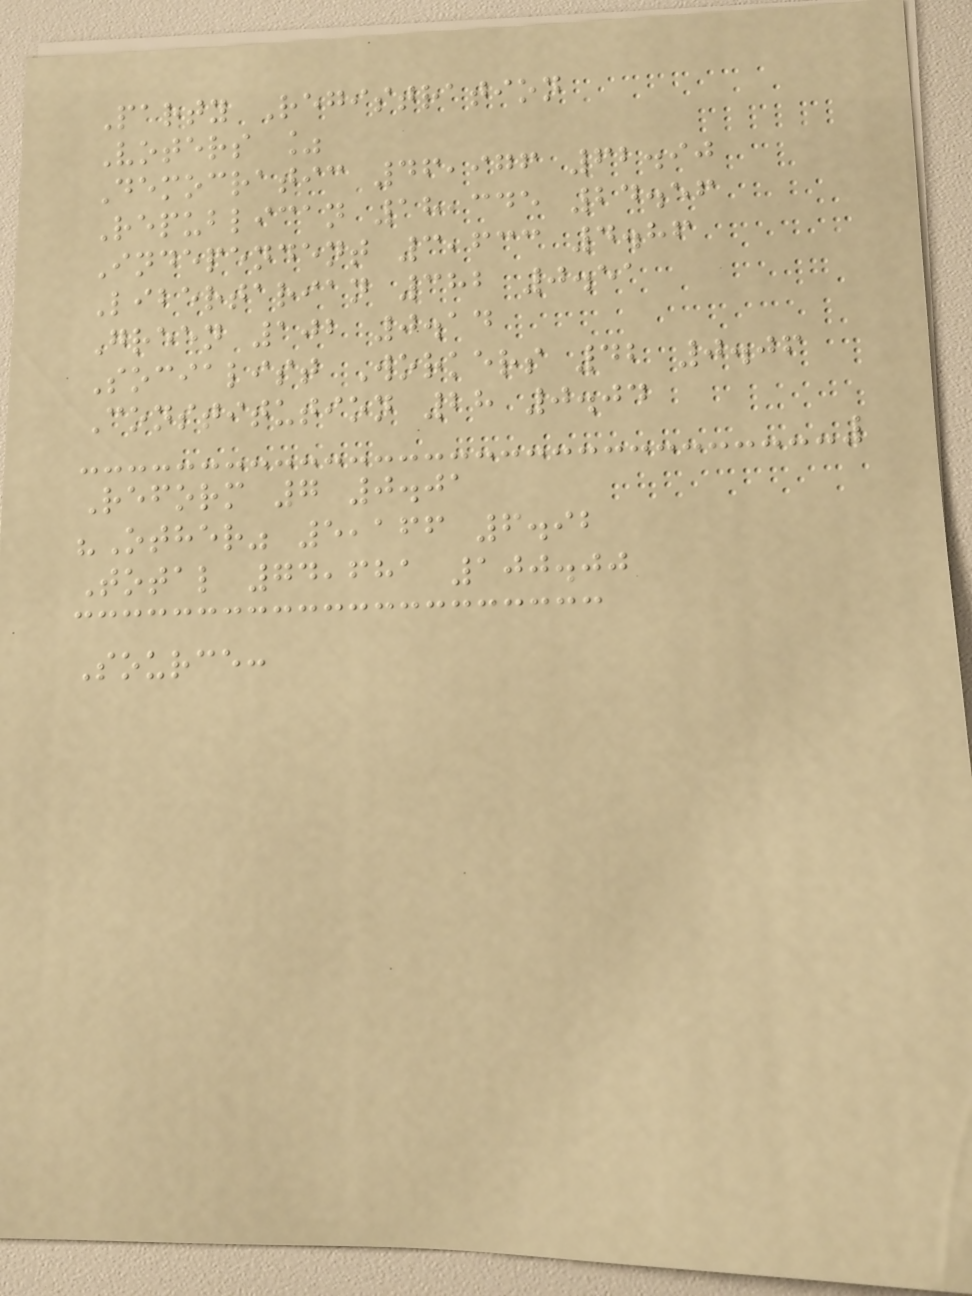Party Registration
Voters %
Democratic 46,976 62.90
Republican 18,345 24.56
Independent 3,633 4.86
Libertarian 382 0.51
Green 102 0.14
Socialist Workers 42 0.06
Constitution 28 0.04
Reform 7 0.01
"Other" 5,166 6.92
Total 74,681 100.00
Source:
